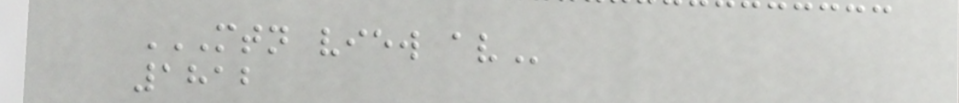MTN VIEW AV
1812
